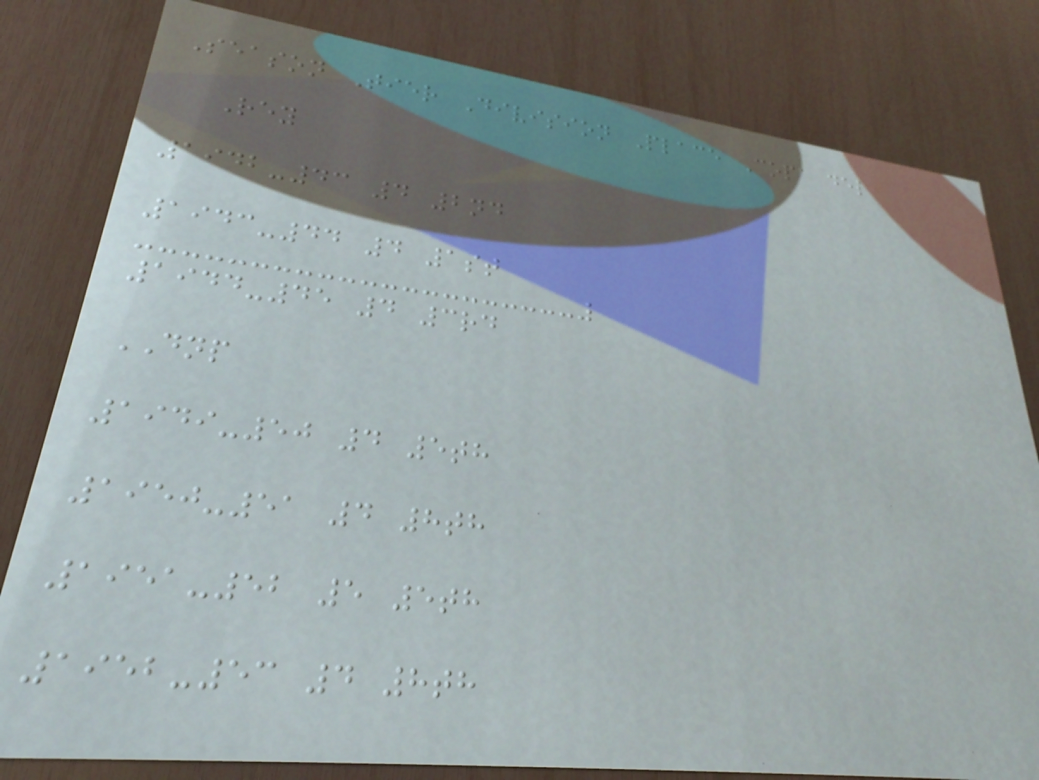Season Tier Division Place Copa del
Rey
1942-43 4 2nd
1943-44 4 1st
1944-45 4 3rd
DNP
1949-50 4 5th
1950-51 4 8th
1951-52 5 5th
1952-53 4 8th
